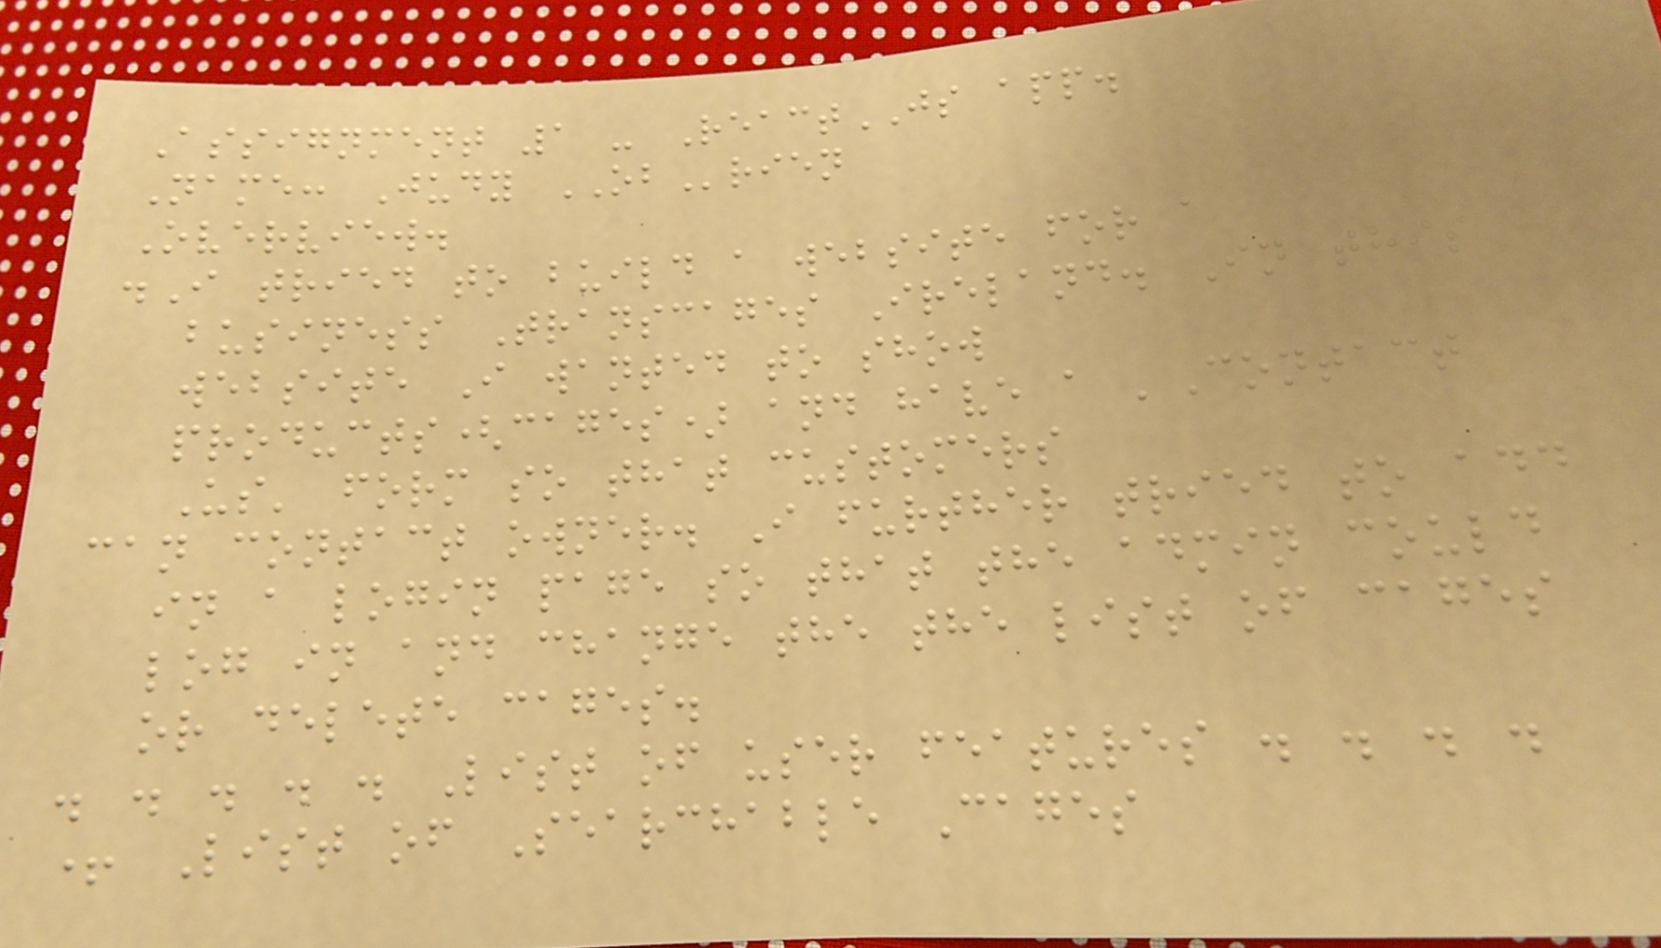Assignment 1 - ReactJS app.
Name: Judy OBrien
Overview.
.I tried to build a website for a
business Transcages Ireland. In this
website I wanted to show
products(cages) and have a 'Contact
Us' form so that customers
can contact owner. I further tried to add
in a login page so that the admin could
log in and change the the list of cages
or delete cages.
. . . . . List of user features . . . .
+ List of Searchable Cages
